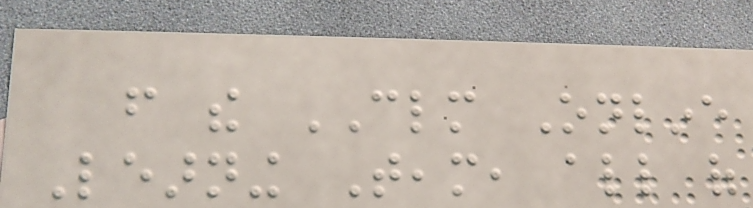from the CLM Online
Learning Team, all of
